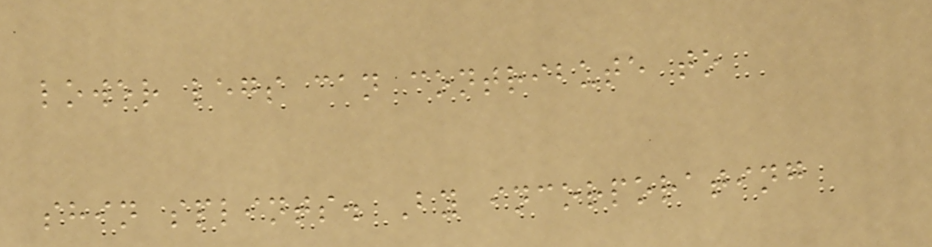lower legs can contribute to
shin splints. By incorporating
